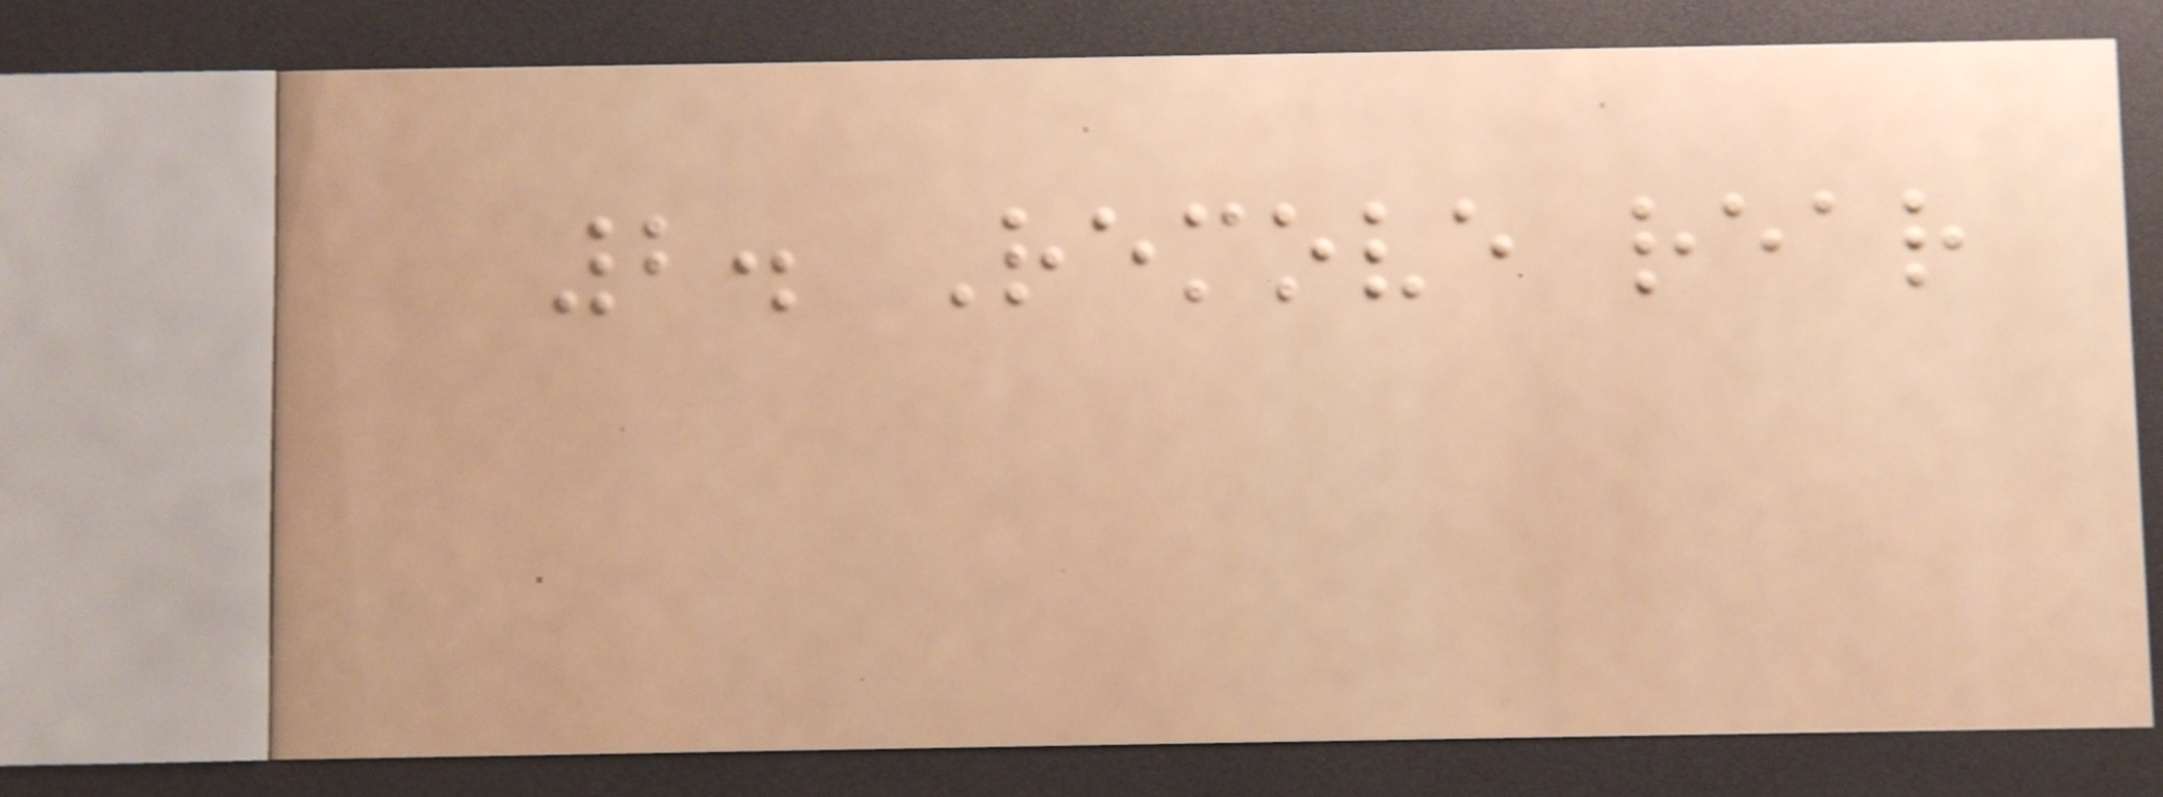2. Remove rear
